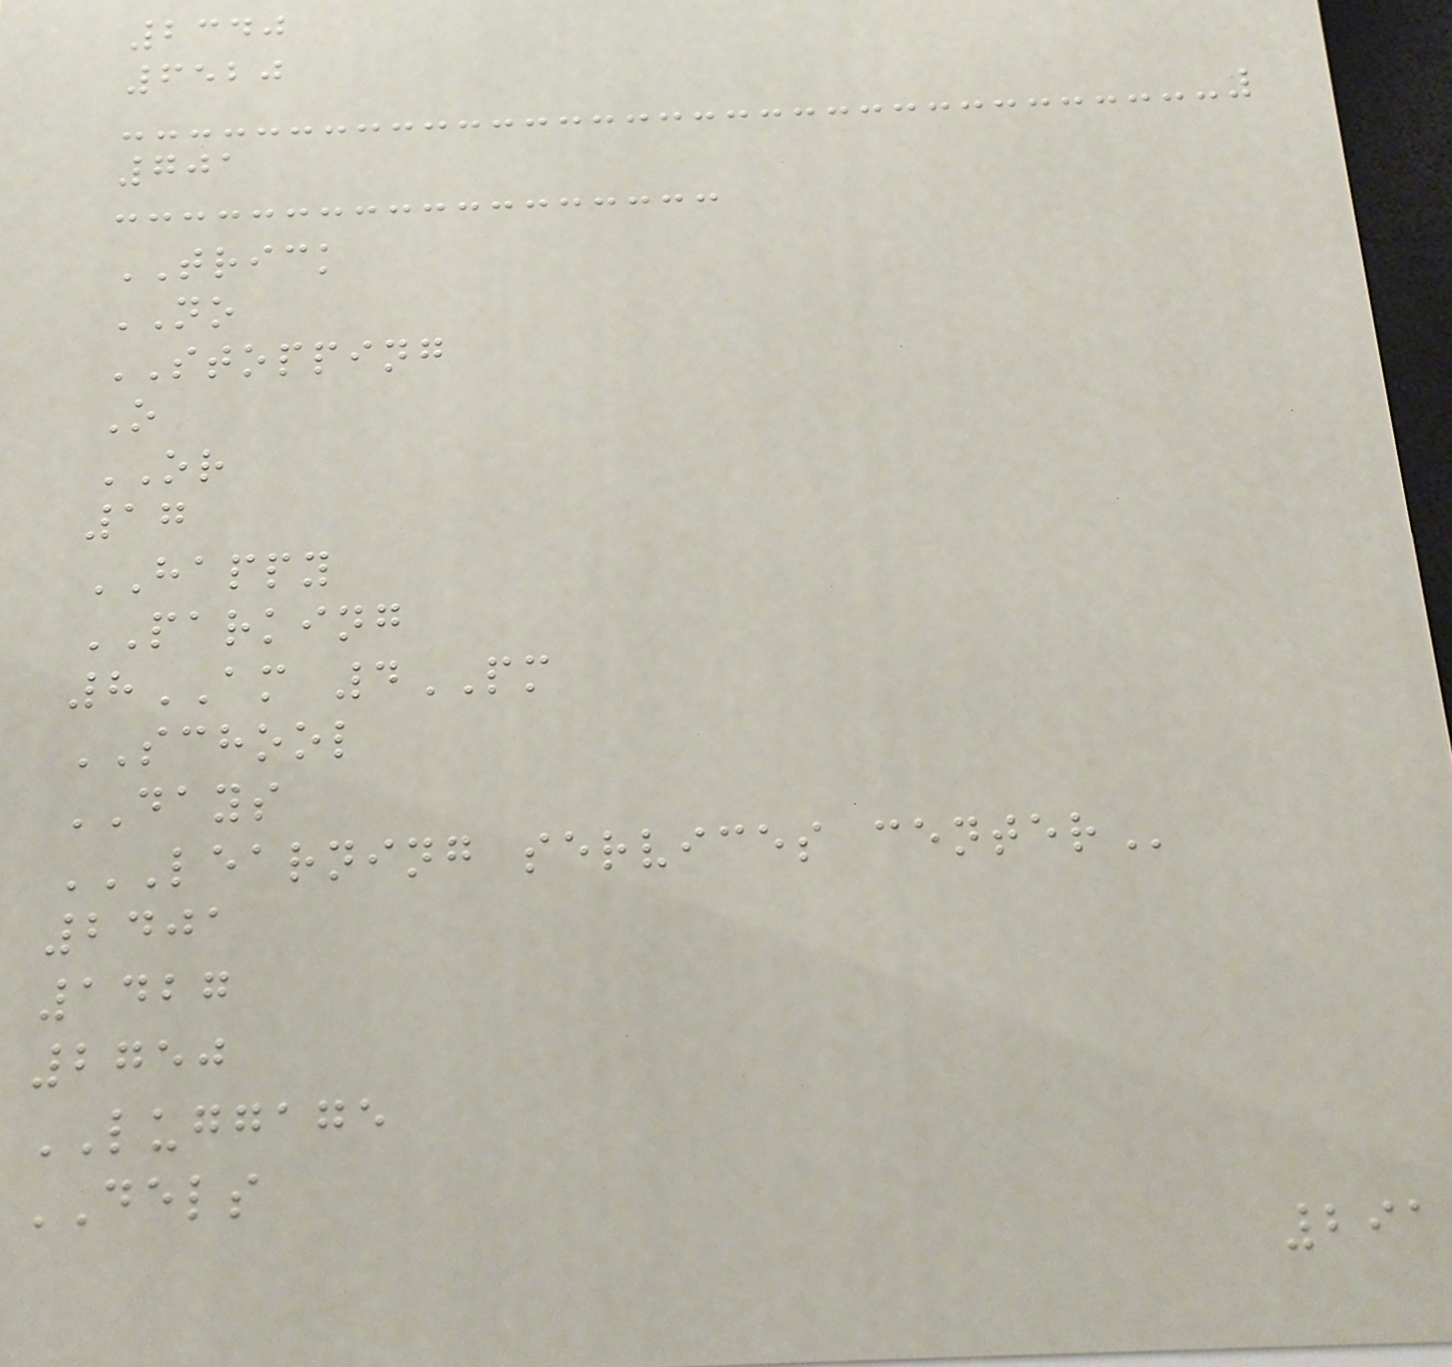2340
6520
701
TRICK
NO
STOPPING
O
OR
17
HAPPY
PARKING
8AM 4PM
SCHOOL
DAYS
LEARNING SERVICES CENTER
2401
1427
2750
LUGGAGE
DELS
291
